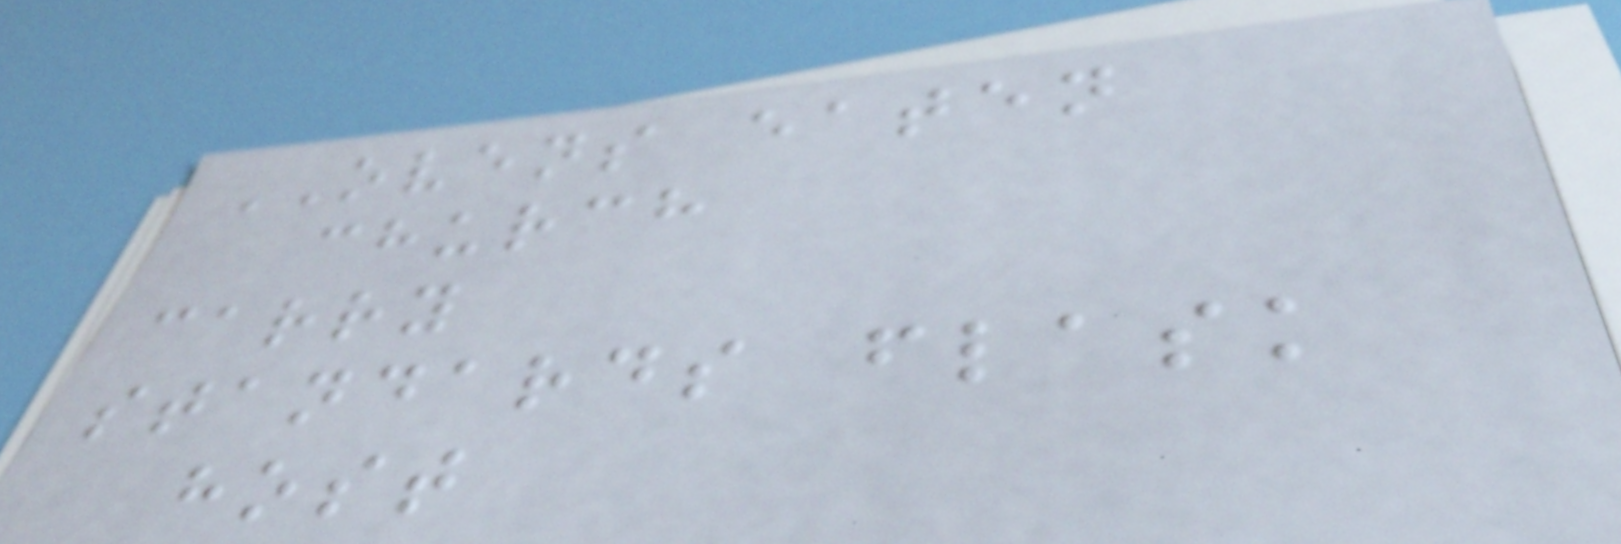OVENS eaten
church
carry
standards flask
host
